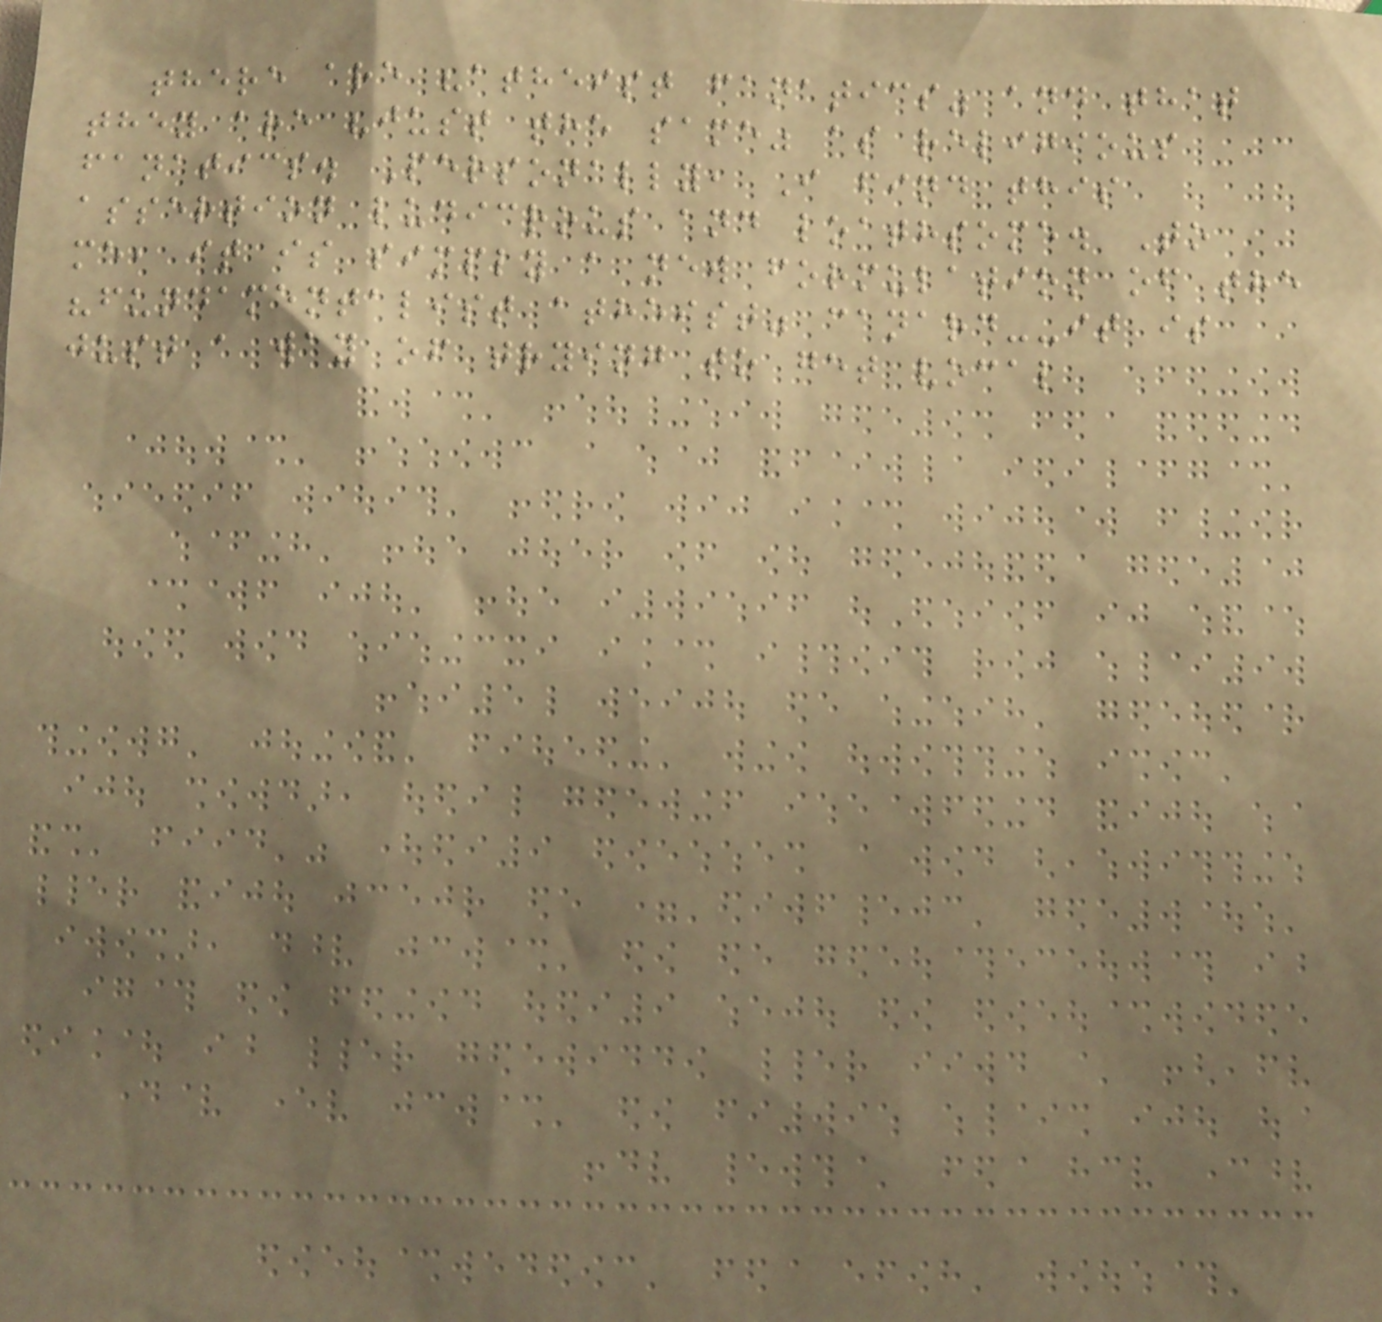there are "atheist fanatics" and that
they are "just the same" as religious
fanatics. Personally, I find this
assertion ludicrous and loathsome. To
me, it is simply a new formulation of the
"fundamentalist atheist" canard--it is
just a way of trying to get vocal
